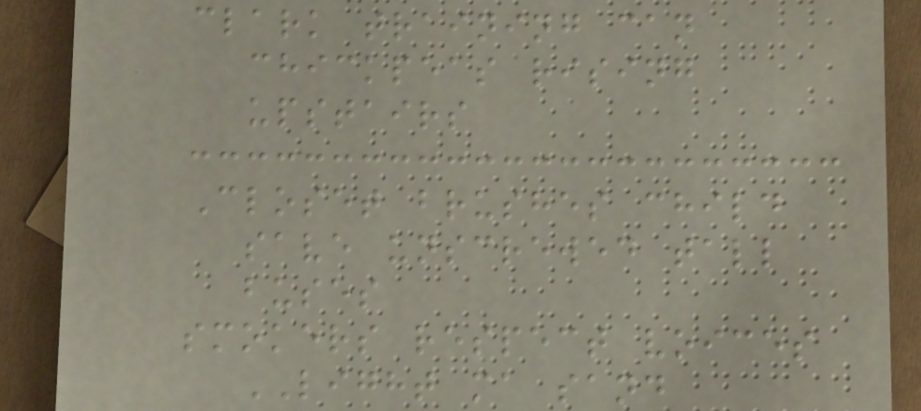clark training can
chickpeas rising
upstairs
Closet brushes child
save unscrewed tall
buses
smokers respect voices
LIGHT ma sand
